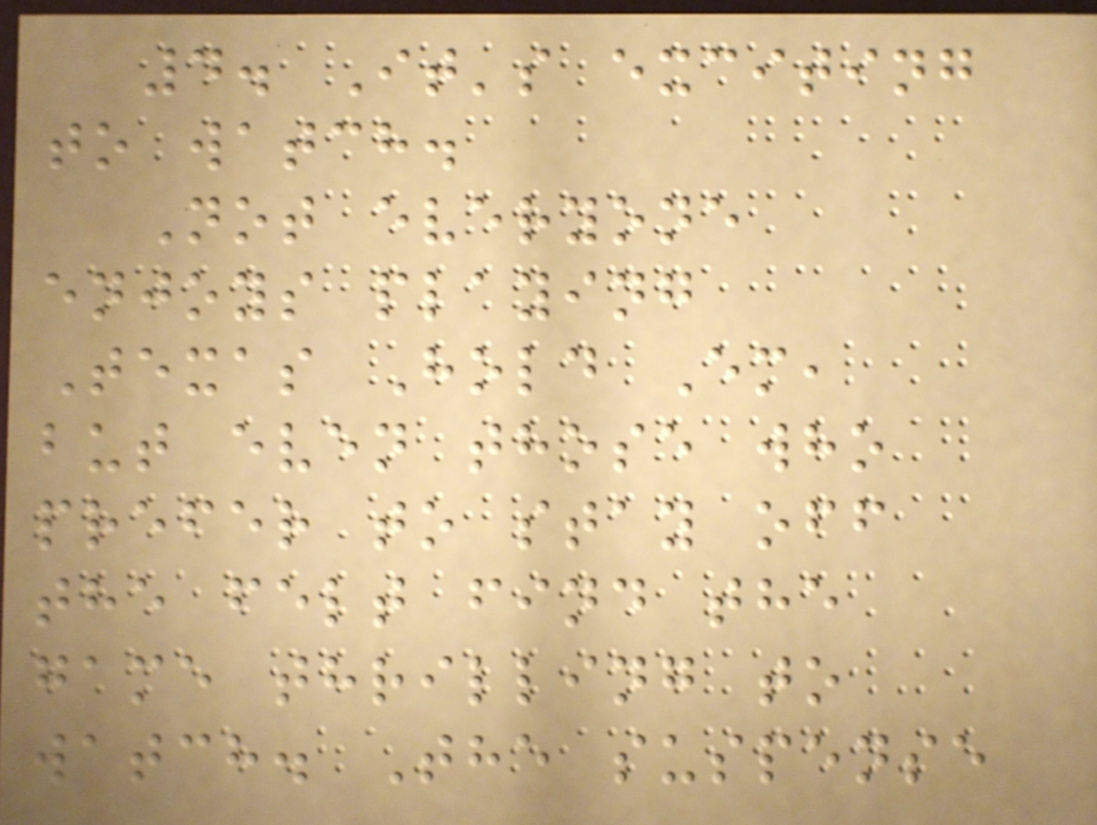4. It's exciting
to watch.
Not everyone
enjoys playing
Texas Hold Em,
but even those who
prefer to stay off
the felt find the
game thrilling to
watch. The suspense
